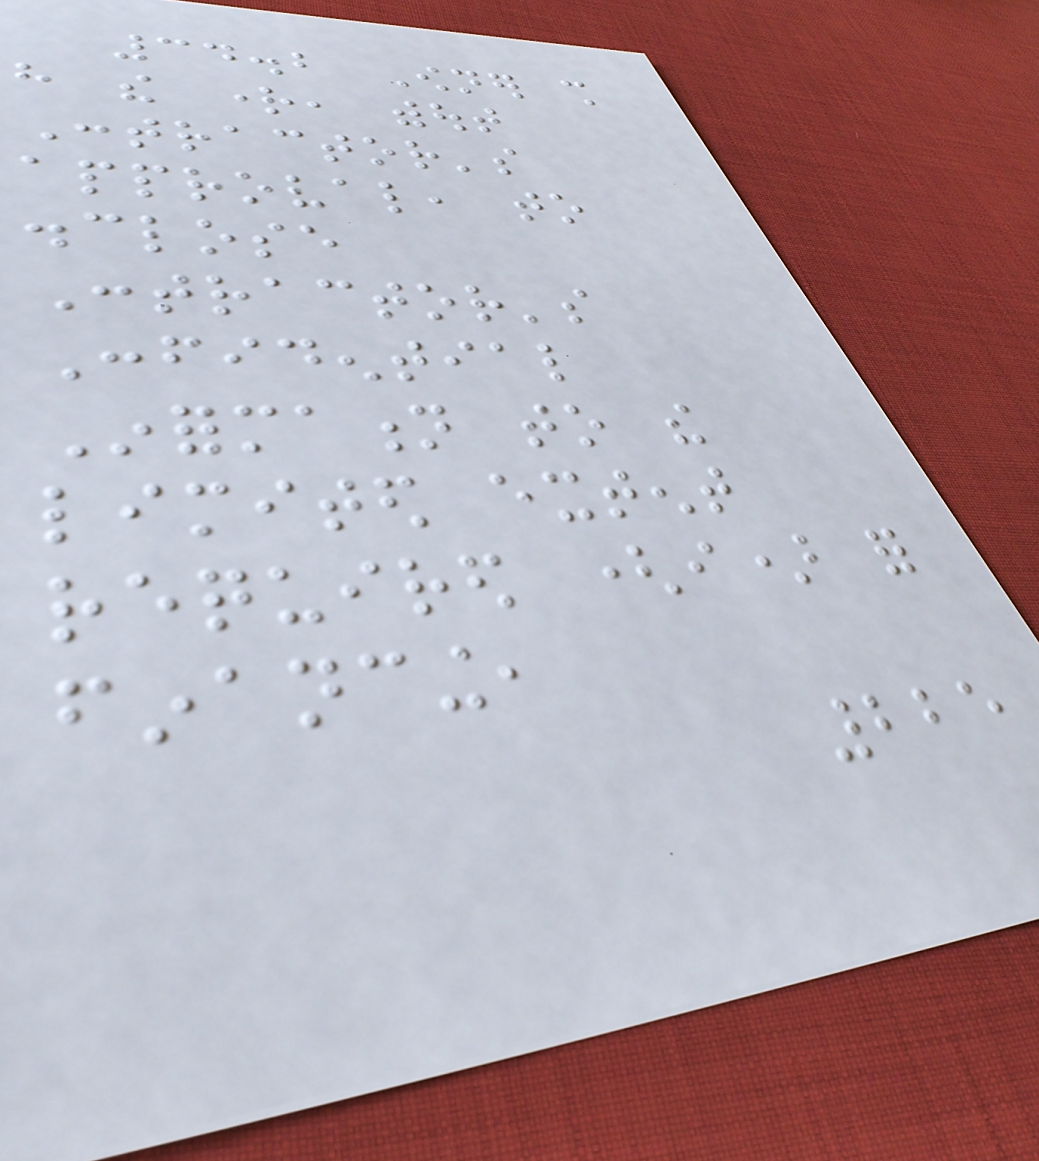34.2 Owner shall
have the right, without
Contractor's
approval, to
disclose
Contractor's
Confidential
Information to the
limited extent
required (i) for
financing,
225
